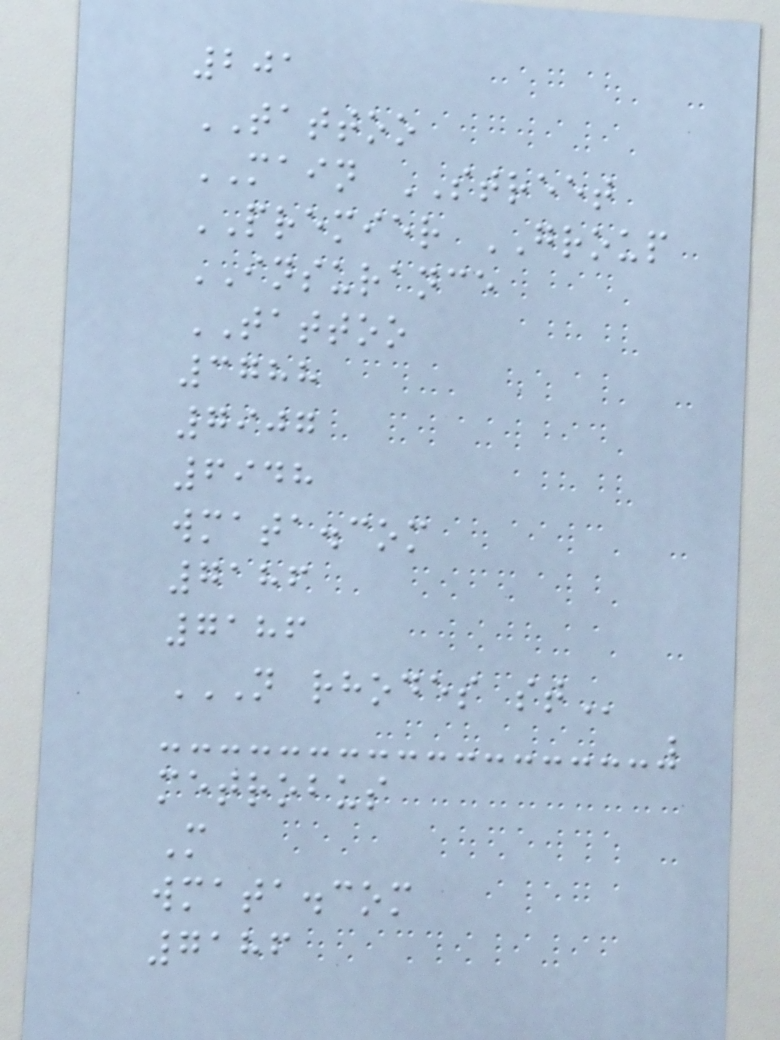201
TATTOO
MAIN STREET
PREMIER GROUP
INSURANCE
TATTOO
3788
7907
6948
wmata.com
7186
7186
N RHODES ST
metrobus
M
wmata.com
7186
